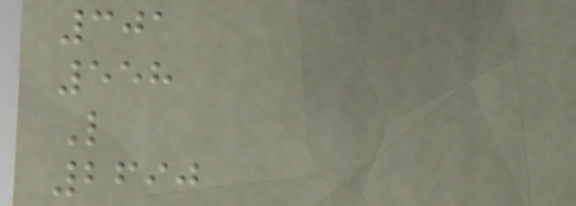301
558
L
2690
